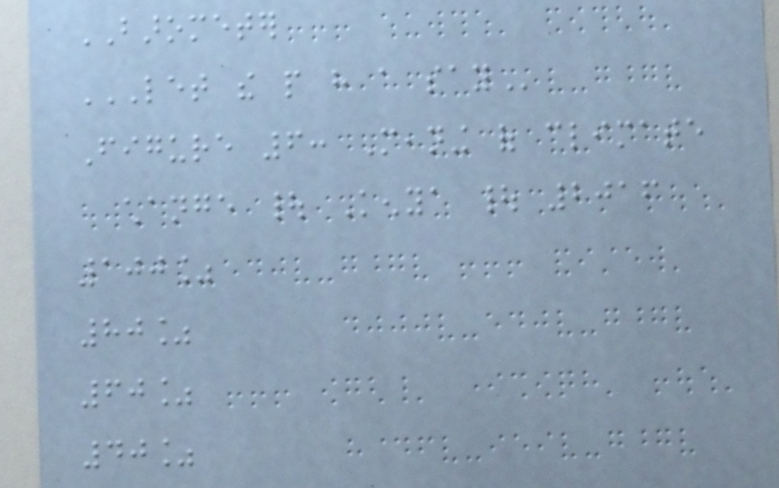BAROMETER
LET THE PEOPLE HAVE A SAY
Figure 6: Meaning of climate
change | Kenya | 2016
100%
80%
60%
40%
